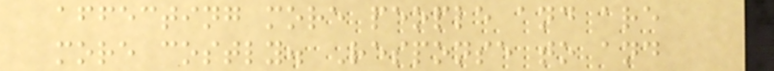affecting more people and are
more costly. Response to and
